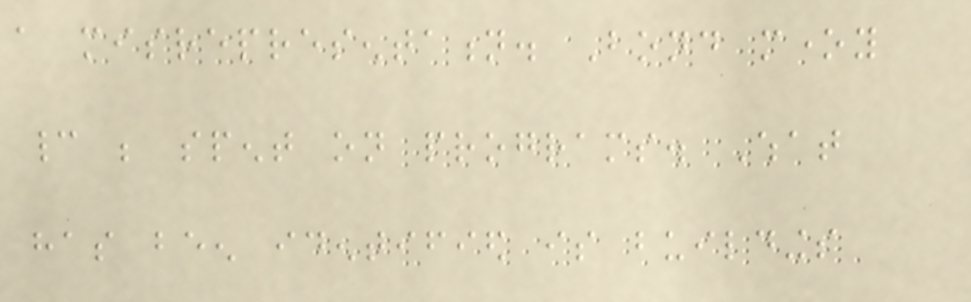a misrepresentation. Bond money
cannot be spent on programs. What
has been identified is buildings
